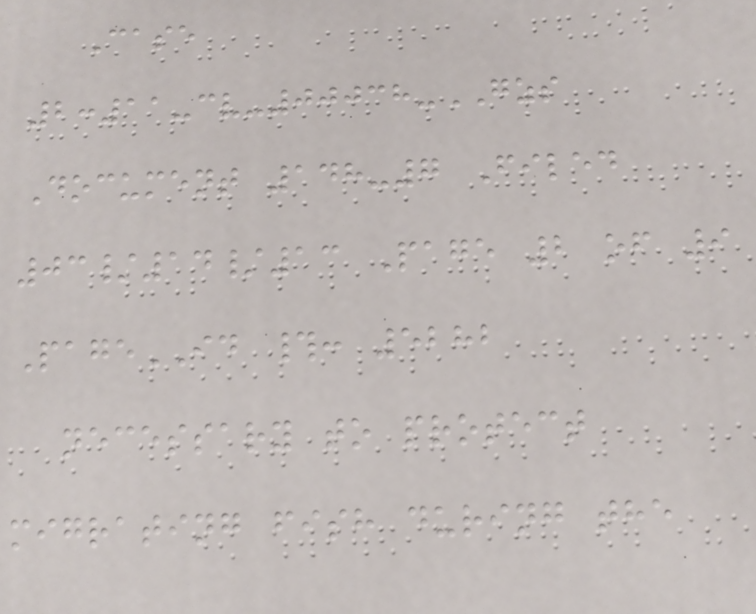Case
2:11-cv-00038-GZS
Document 148-7 Filed
03/14/13 Page 2 of 9
PageID #: 5282
necessary to protect
migrating fish during the
